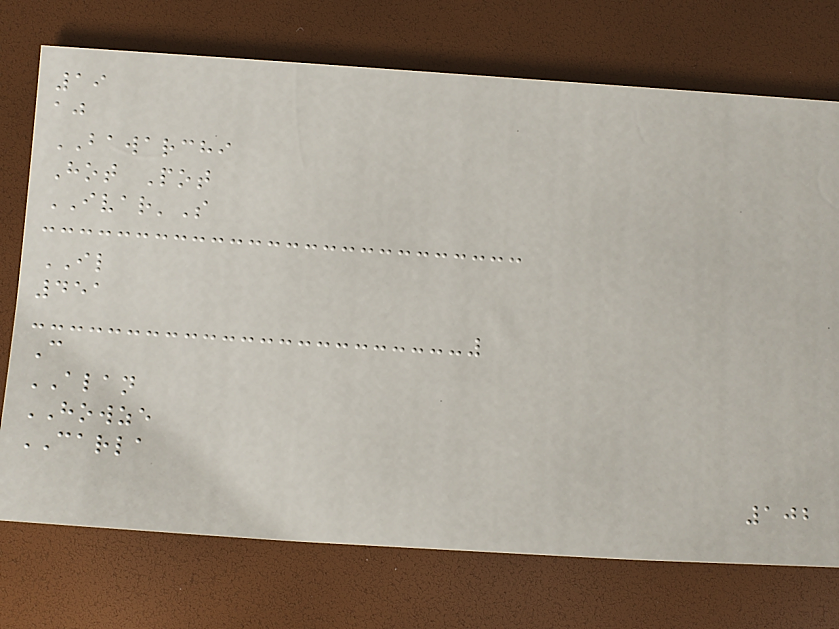19
aj
BAWARCHI
Hot Pot
IVAR'S
IL
451
C
ALAN
HOWZE
CARLA
102
